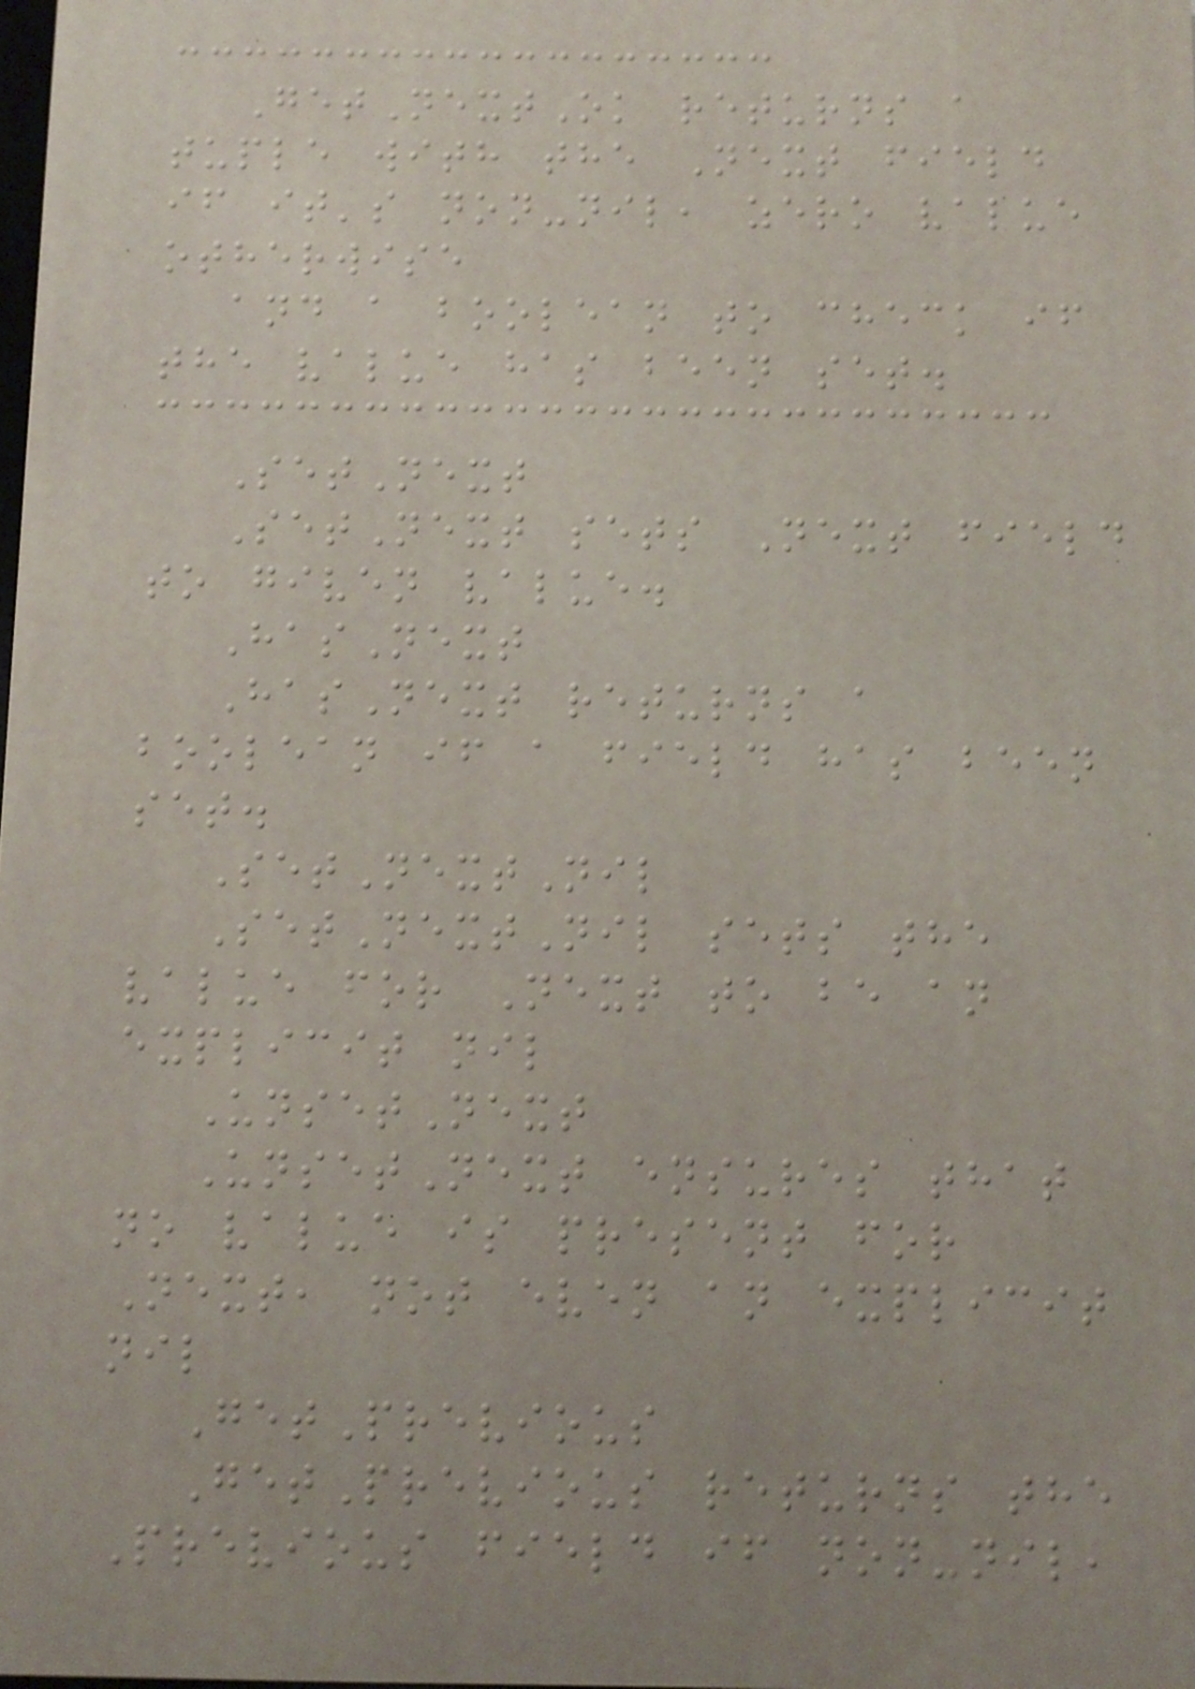GetNextOk returns a
tuple with the Next field
if it's non-nil, zero value
otherwise
and a boolean to check if
the value has been set.
SetNext
SetNext sets Next field
to given value.
HasNext
HasNext returns a
boolean if a field has been
set.
SetNextNil
SetNextNil sets the
value for Next to be an
explicit nil
UnsetNext
UnsetNext ensures that
no value is present for
Next, not even an explicit
nil
GetPrevious
GetPrevious returns the
Previous field if non-nil,
